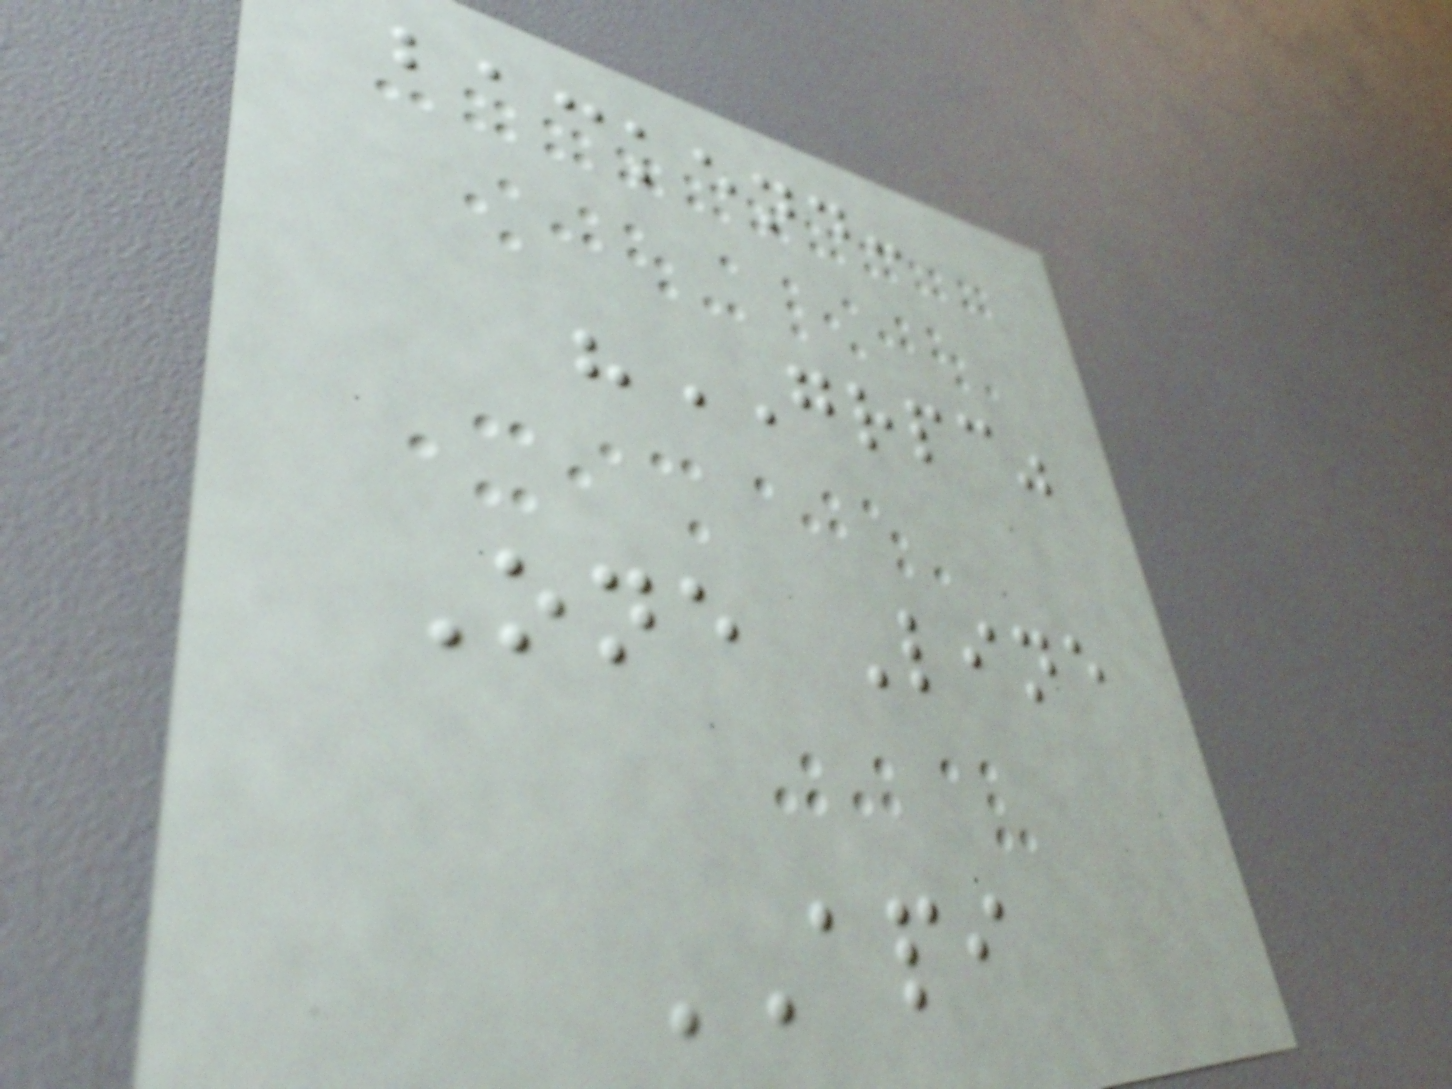backend:
"GRPC"
One Line
API
